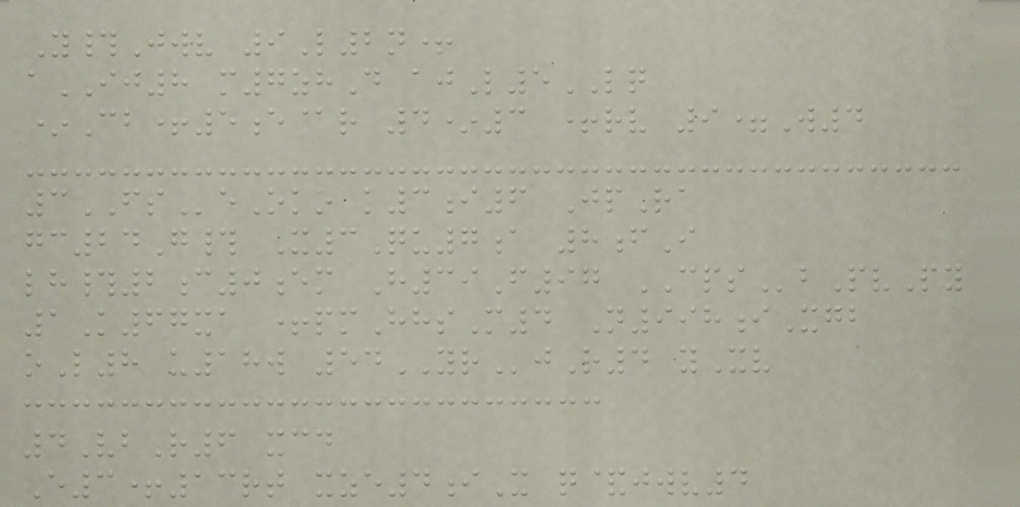Y#Jwv 9L2n+
aIJ8 m7zhD ajL5LQ
*Cb+5e@r 4*3 +rv 9=W4
3FSeOko k3i6 JpRa
gc24G# X3Qu7a 8fI
lh#2c0em H39F97 CPSbPvPy
1K67xa +pmHhsM4 N998iXgb
oL8 u18w 54YRjR4 yXv
4VbR6 xcd
E3+13rt xze4iX q&jwv4
